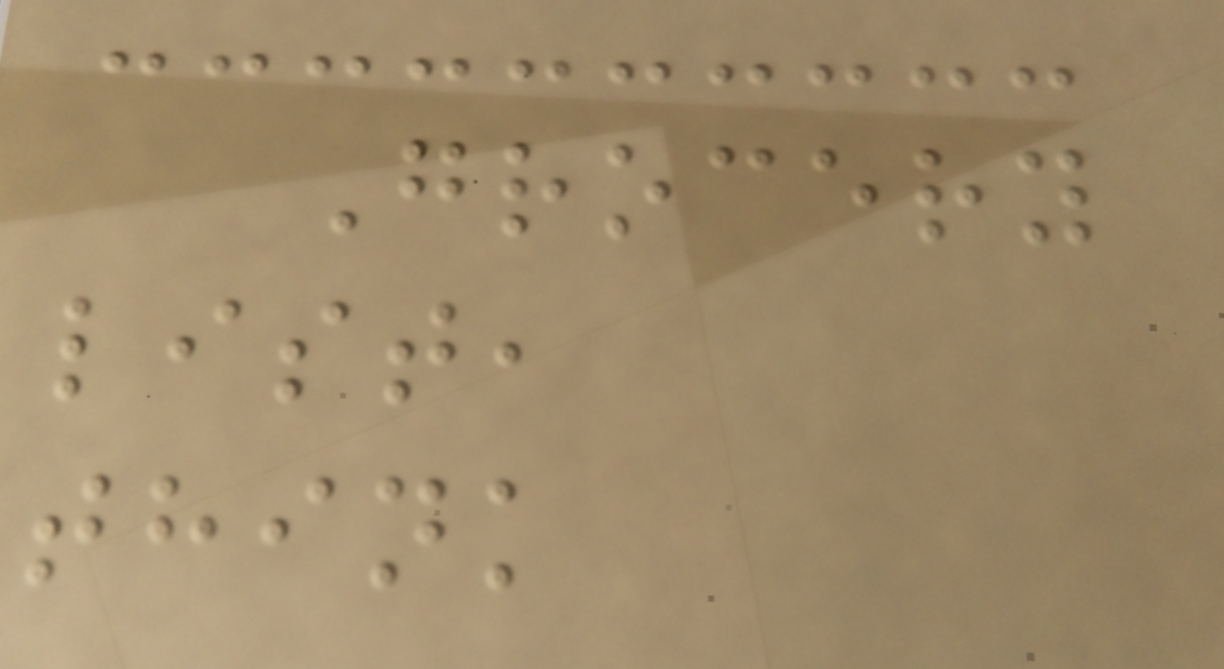Grocery
list,
think
